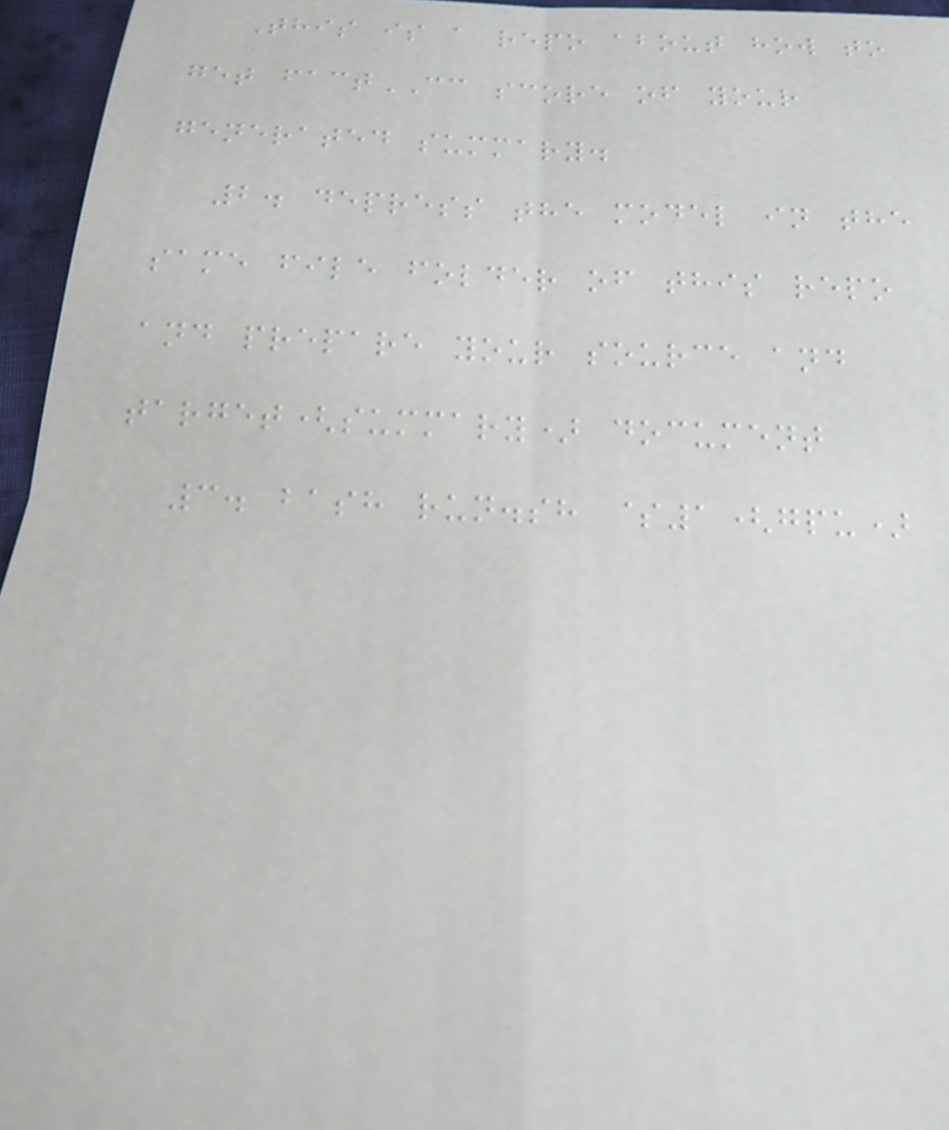This is a repo about how to
get factCC score of your
generated summary.
2. depress the model in the
same file folder of this repo
and prepare your source and
target(summary) document
3. bash run.sh $1(gpu)
